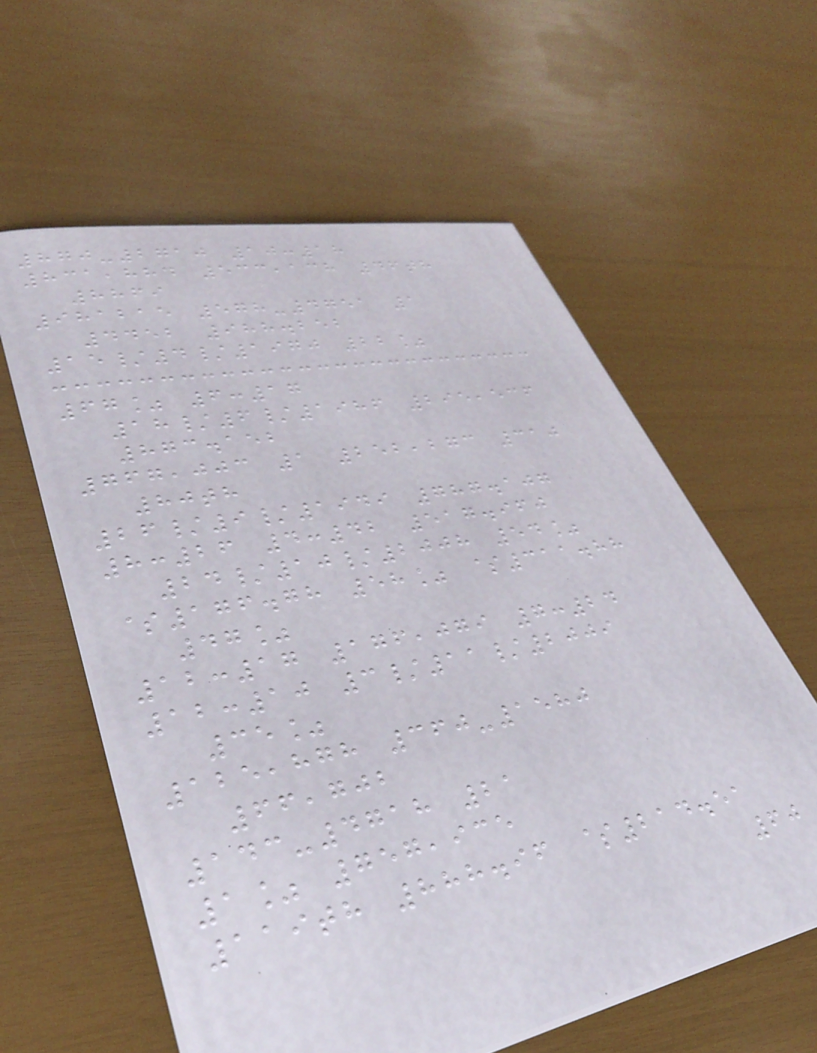870-2710 10:18
831,884 533,138 46th
8869
981215 578-4751 1
4452 988.252
15/4/1970 22%
67% 6:17
18/6/1986 295,536
873.152
767,003 1 252,273 310
80th
26/9/1949 787.107
8:26 4:42 517.960
24/10/2008 54%
$176.78 58% $311.88
47%
12:17 176,079 7:24
12:10 3/11/2009
35%
125,878 360-1580
66,702
143-4718 21
1% 757,935
119th 888.96 $214.51
60
